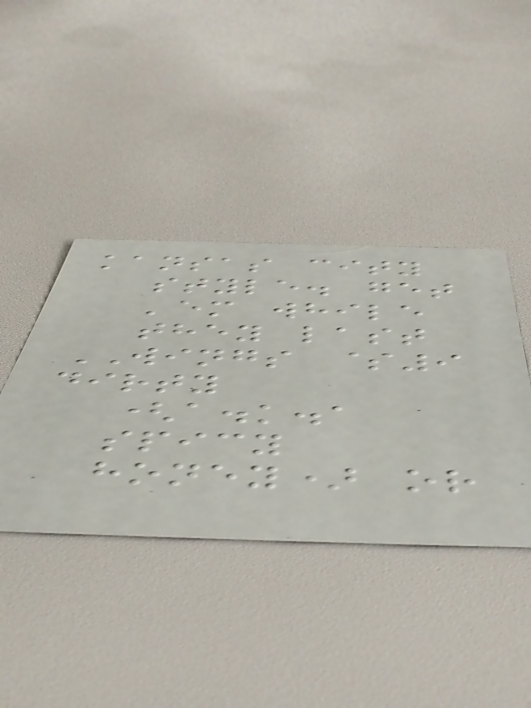kansas city
style. get
'em while
they last
WINGS $9
dirty
(a.k.a
spicy
honey) or
